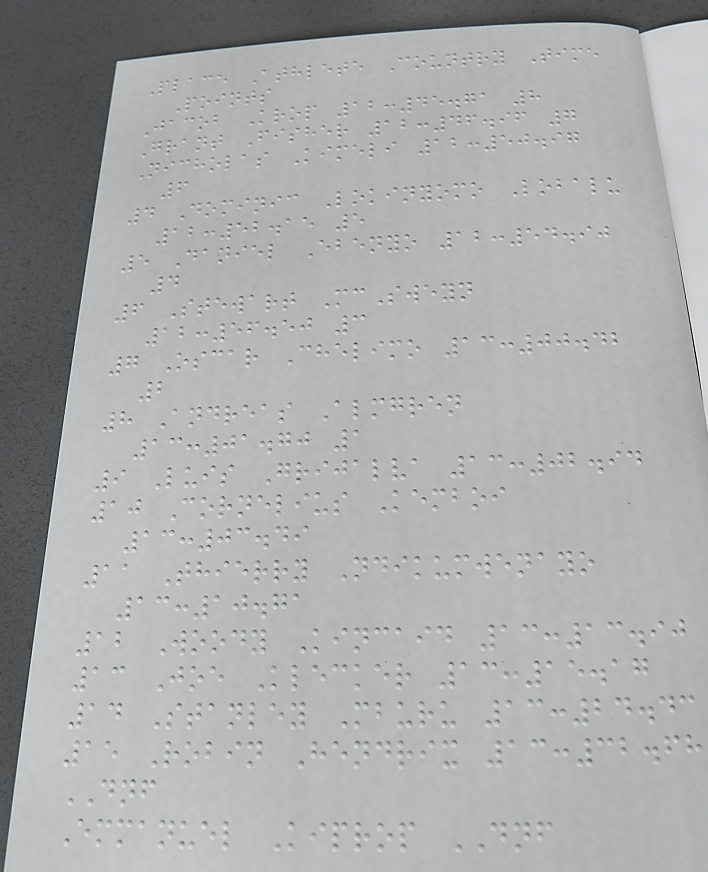Place Athlete Country Time
Points
Jacob Krop 12:45.71 8
Grant Fisher 12:46.96 7
Nicholas Kimeli 12:50.97
6
4 Dominic Lokinyomo Lobalu
12:52.15 5
5 Daniel Ebenyo 12:54.90
4
6 Stewart McSweyn
12:56.50 3
7 Oscar Chelimo 13:00.42
2
8 Andreas Almgren
13:01.70 1
9 Luis Grijalva 13:02.94
10 Cornelius Kemboi
13:03.49
11 Thierry Ndikumwenayo
13:10.71
12 Woody Kincaid 13:13.90
13 Joe Klecker 13:15.17
14 Stanley Mburu 13:24.43
15 Robin Hendrix 13:32.68
DNF
Emmanuel Kiprop DNF
